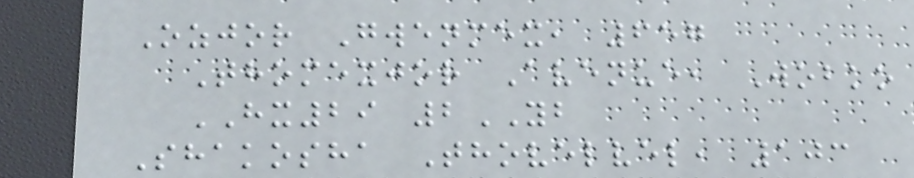Ozjor Gwenmex, 657
Thomexjor Avenue, Wobko
HX29 2YB
Shakosha Thovelvel, 103
